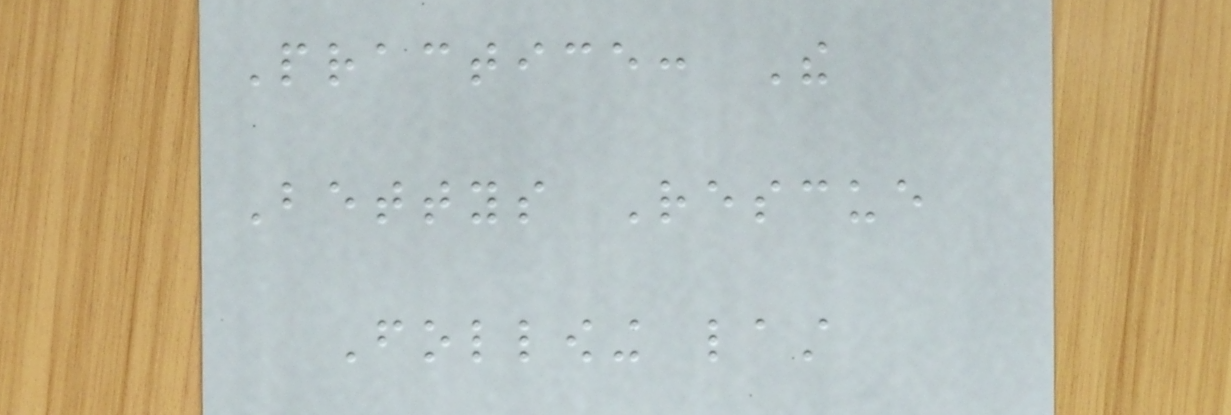Practice: The
Bettys Rescue
Following last
